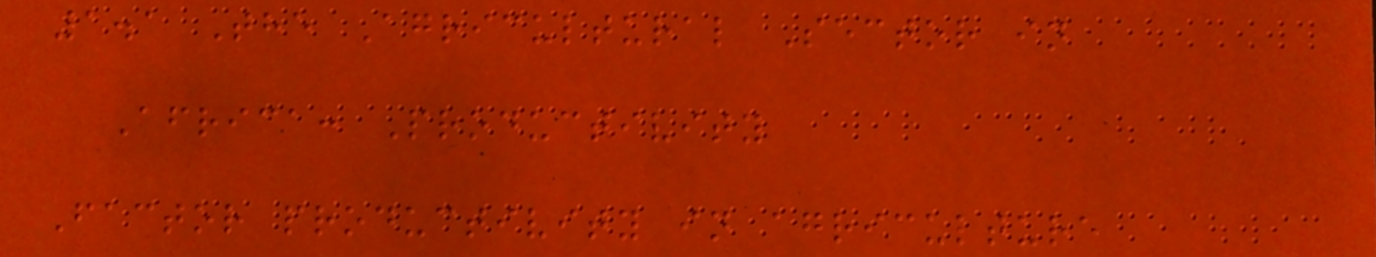1.1 The Agricultural Sector in
Africa: Productivity
Factor productivity in agriculture
